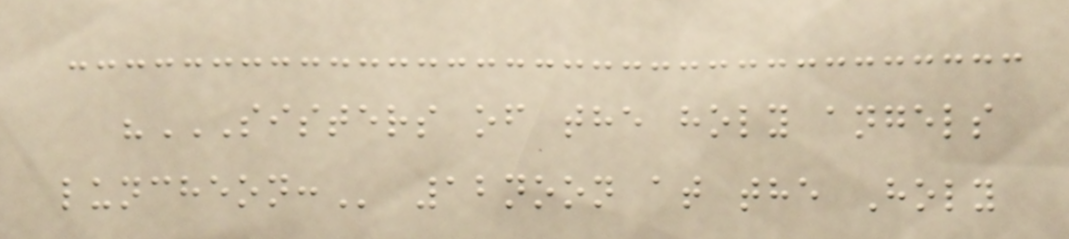"SISTERS OF THE HOLY ANGELS
LUNCHEON: 12noon at the Holy
